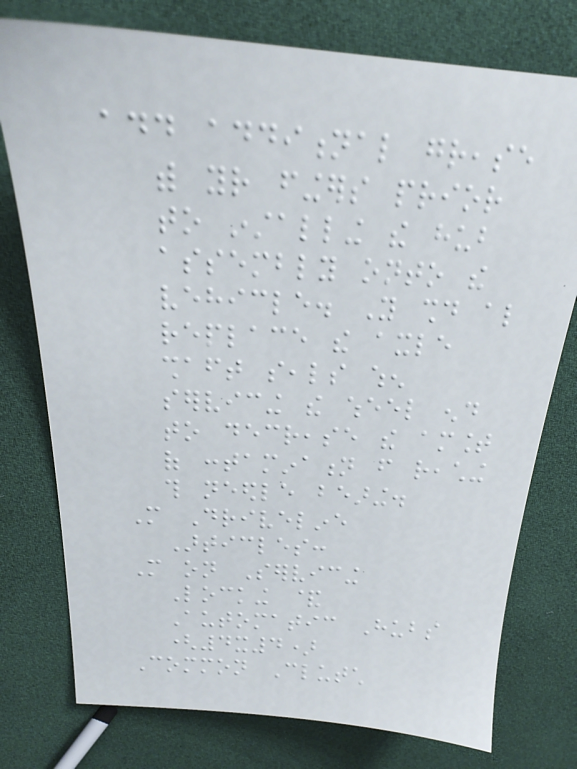add additional grease
with your fingers prior
to installing the hub
assembly onto the
vehicle. You should also
replace the axle
shaft seals when
servicing the wheel end
to decrease the amount
of contamination from reaching
this needle bearing.
More Driveline
Articles:
More on Servicing
Locking &
Automatic Hubs
(4x4)
Common Clutch
